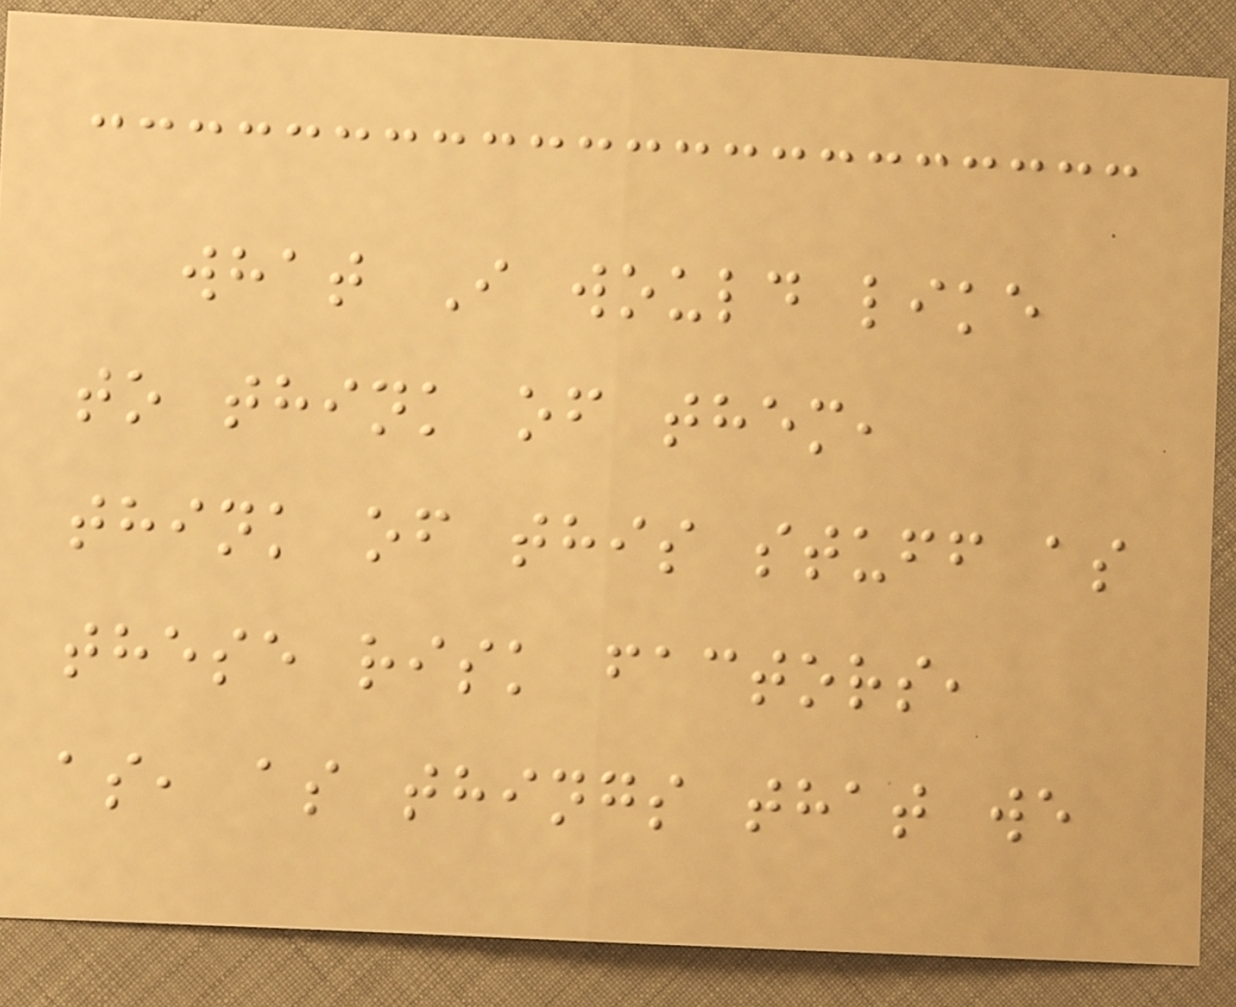what I would like
to think of them,
think of this stuff as
these risk factors,
as, as things that we
